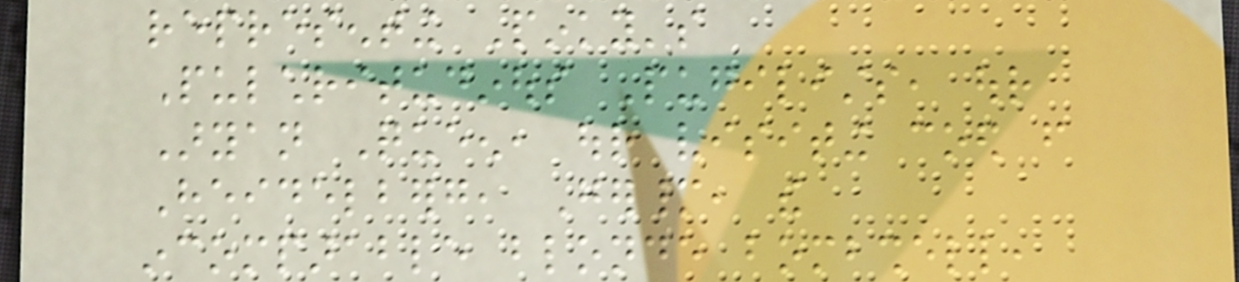representing Pinky's
Pulchritudinous Pugilists, our
Aryan Queen, our visiting coed from
Heidelberg, Germany, the
incomparable blonde bombshell,
